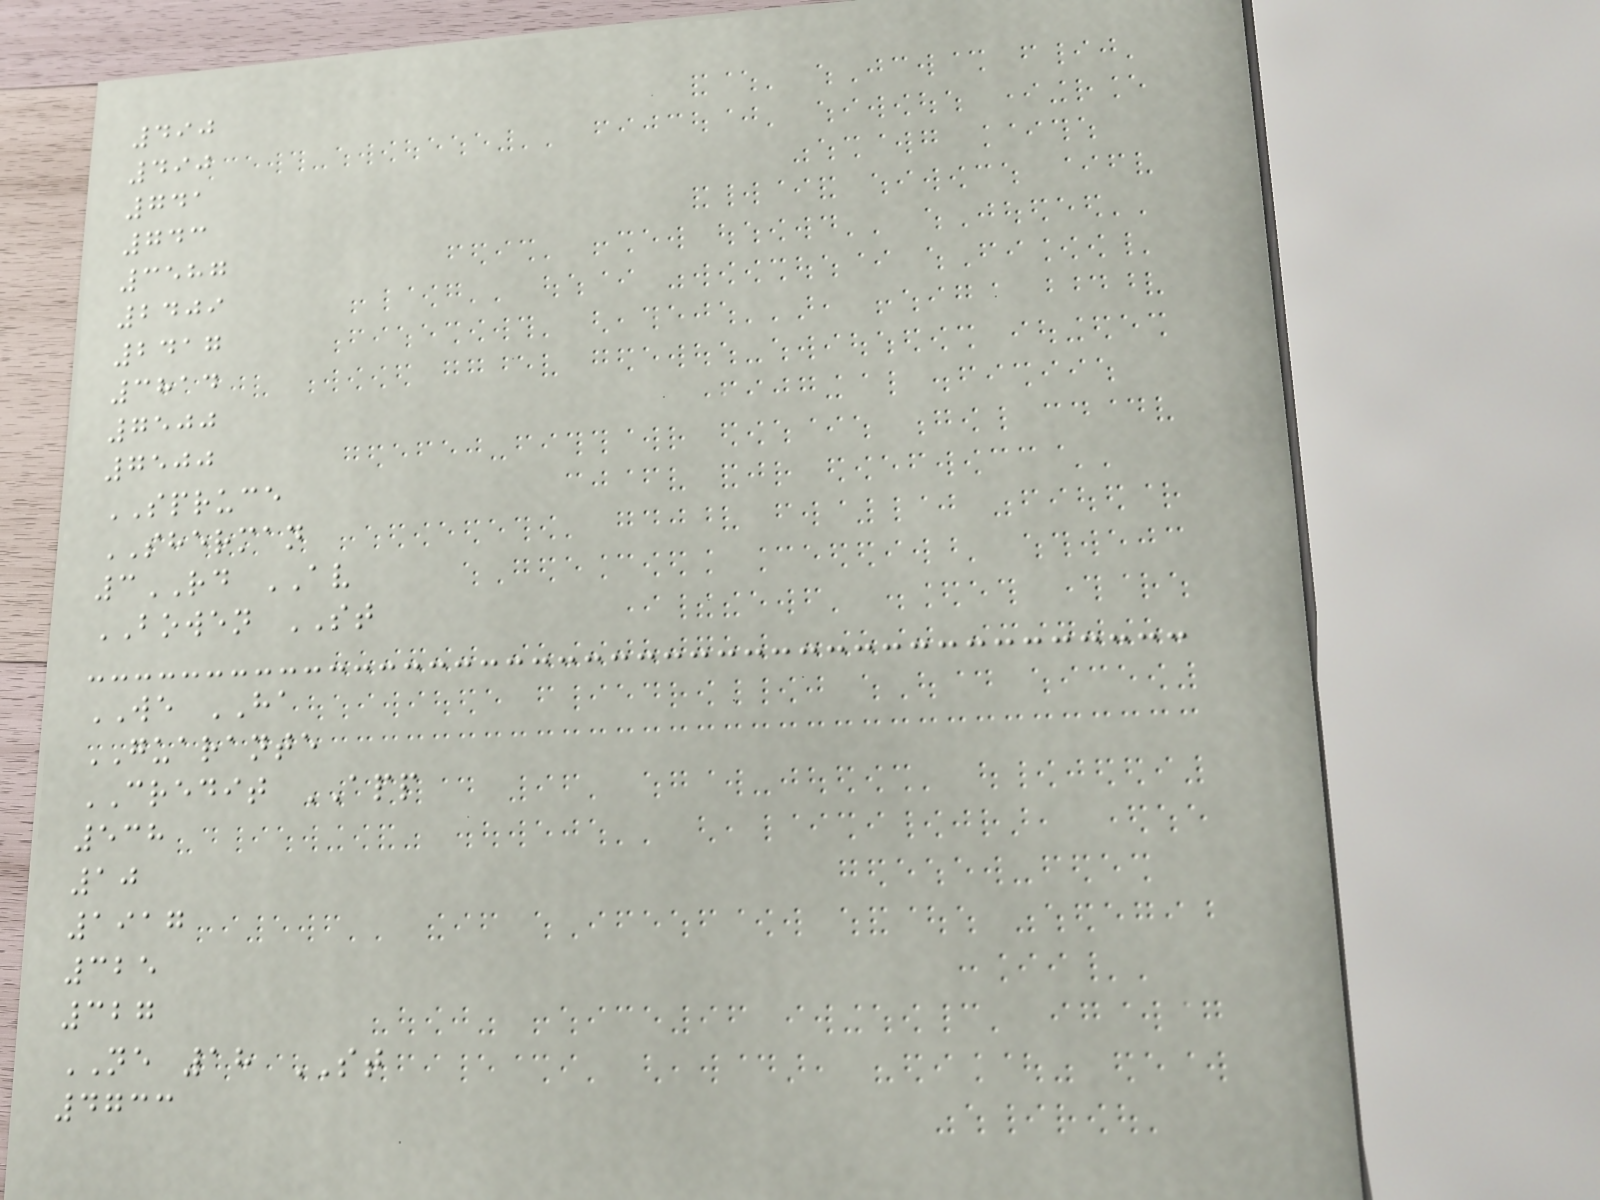490
490
741
743
3587
2409
2417
3814
7500
7500
SPRUCE
SHERMAN
3RD AV
BOWEN ST
WE HA
GUARANTE
CREDIT APP
538
10
1917
325
327
NE 18 ST
4733
